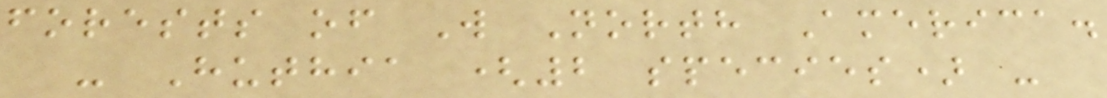forests of W North America.
- Huthia (2 species) -
